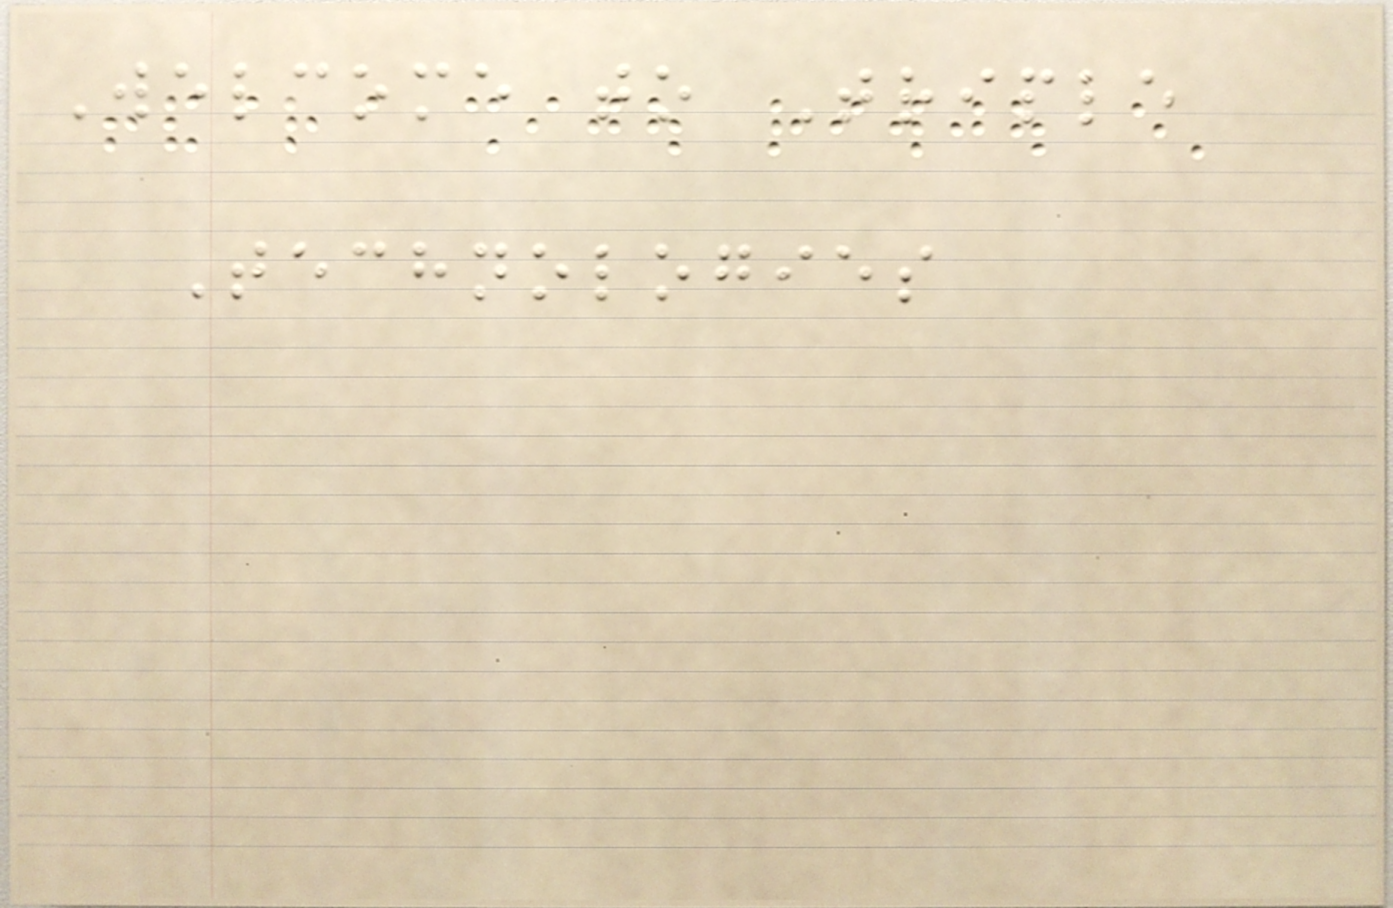Welcome to Triple
Technologies
